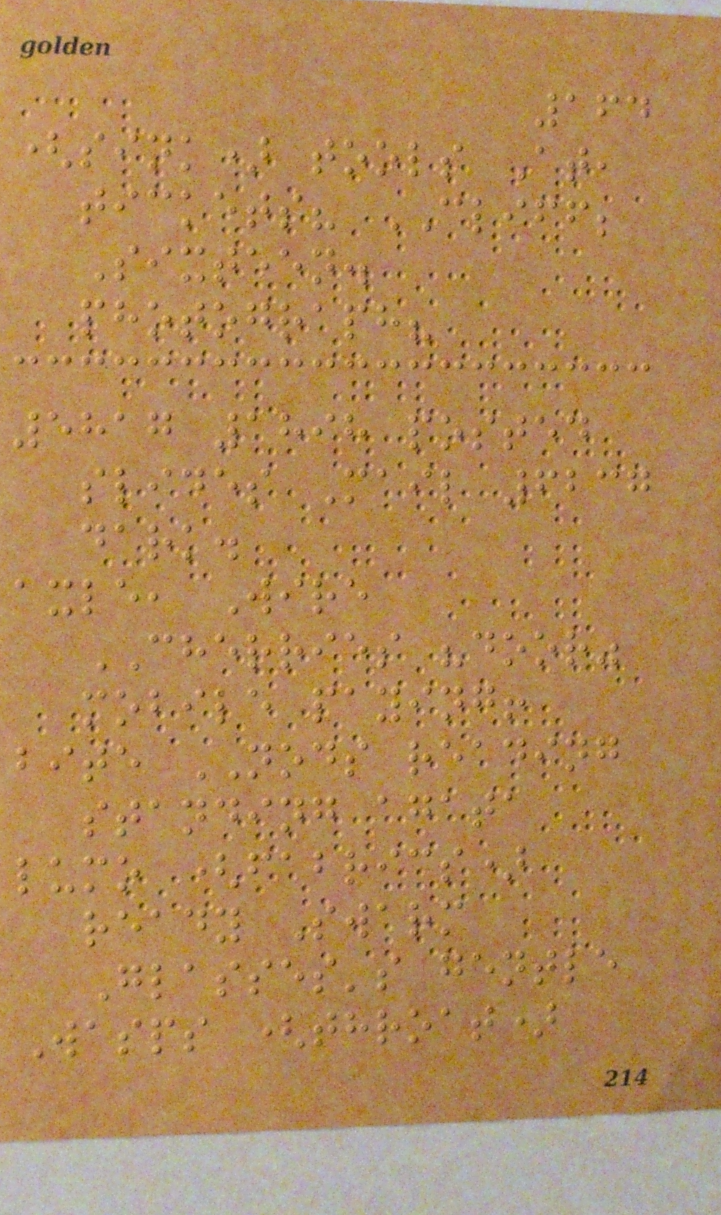164
(sink) tools At,
tickets? CLIFF;
Sixteen.
photograph?
5817 1898 posted
slides Mail 6237
dark.
axle, Wire
CHERRIES "door"
mobile paying!
bite NODS reading
standing agata
lumo (fabrics)
ready Swarm
Glasses's gentle
Wasps (throat)
